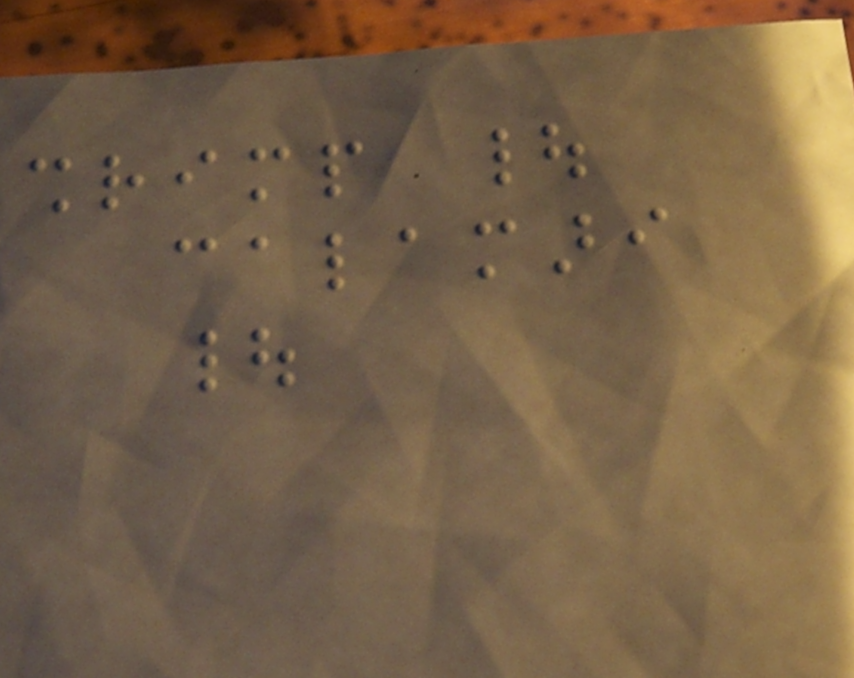shrimp |
calamari
|
